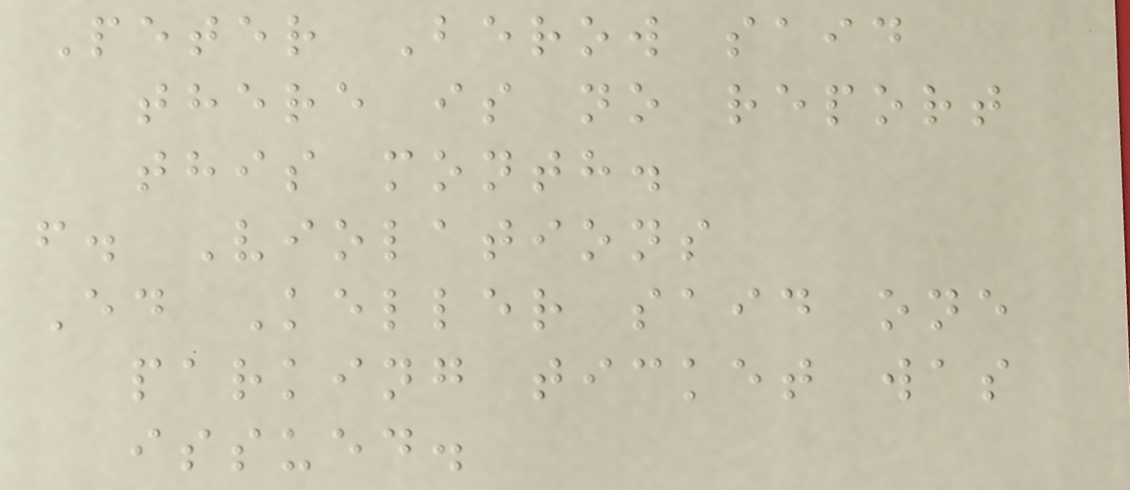Peter Berow said
there is no report
this month.
f. Violations
Ed Keller said one
parking ticket was
issued.
